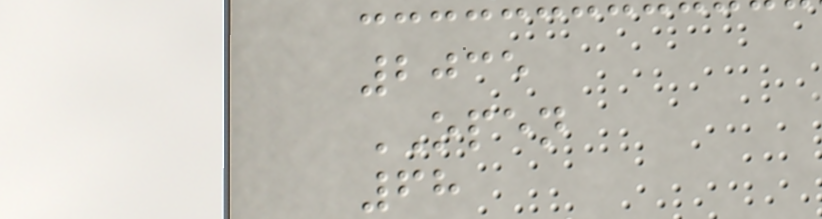2035
OPEN
68
